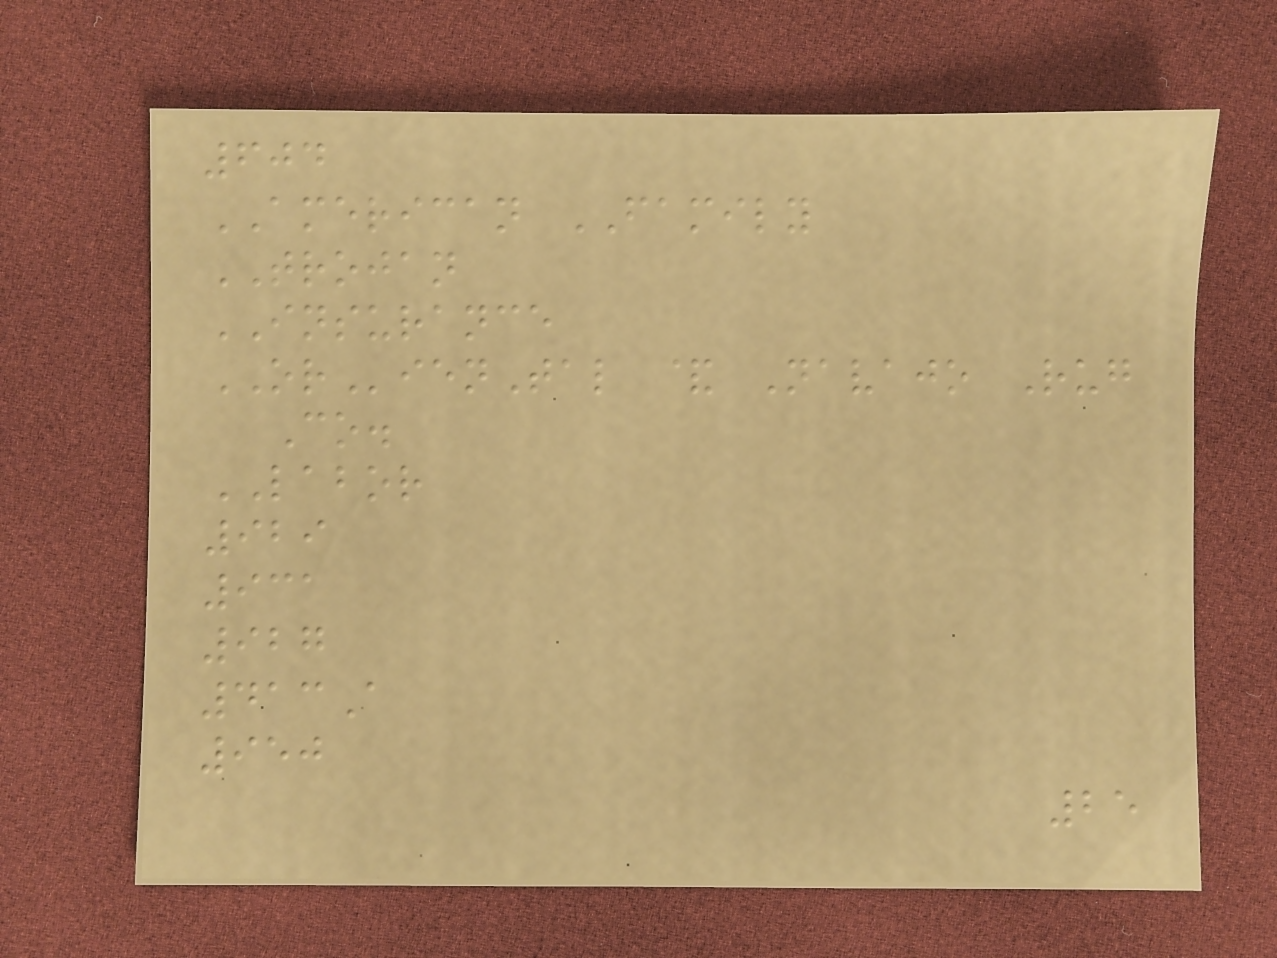604
AMERICAN FAMILY
TROJAN
INSURANCE
ORienTal & Navajo Rug
Co.
LABOR
929
931
927
413A
950
25
